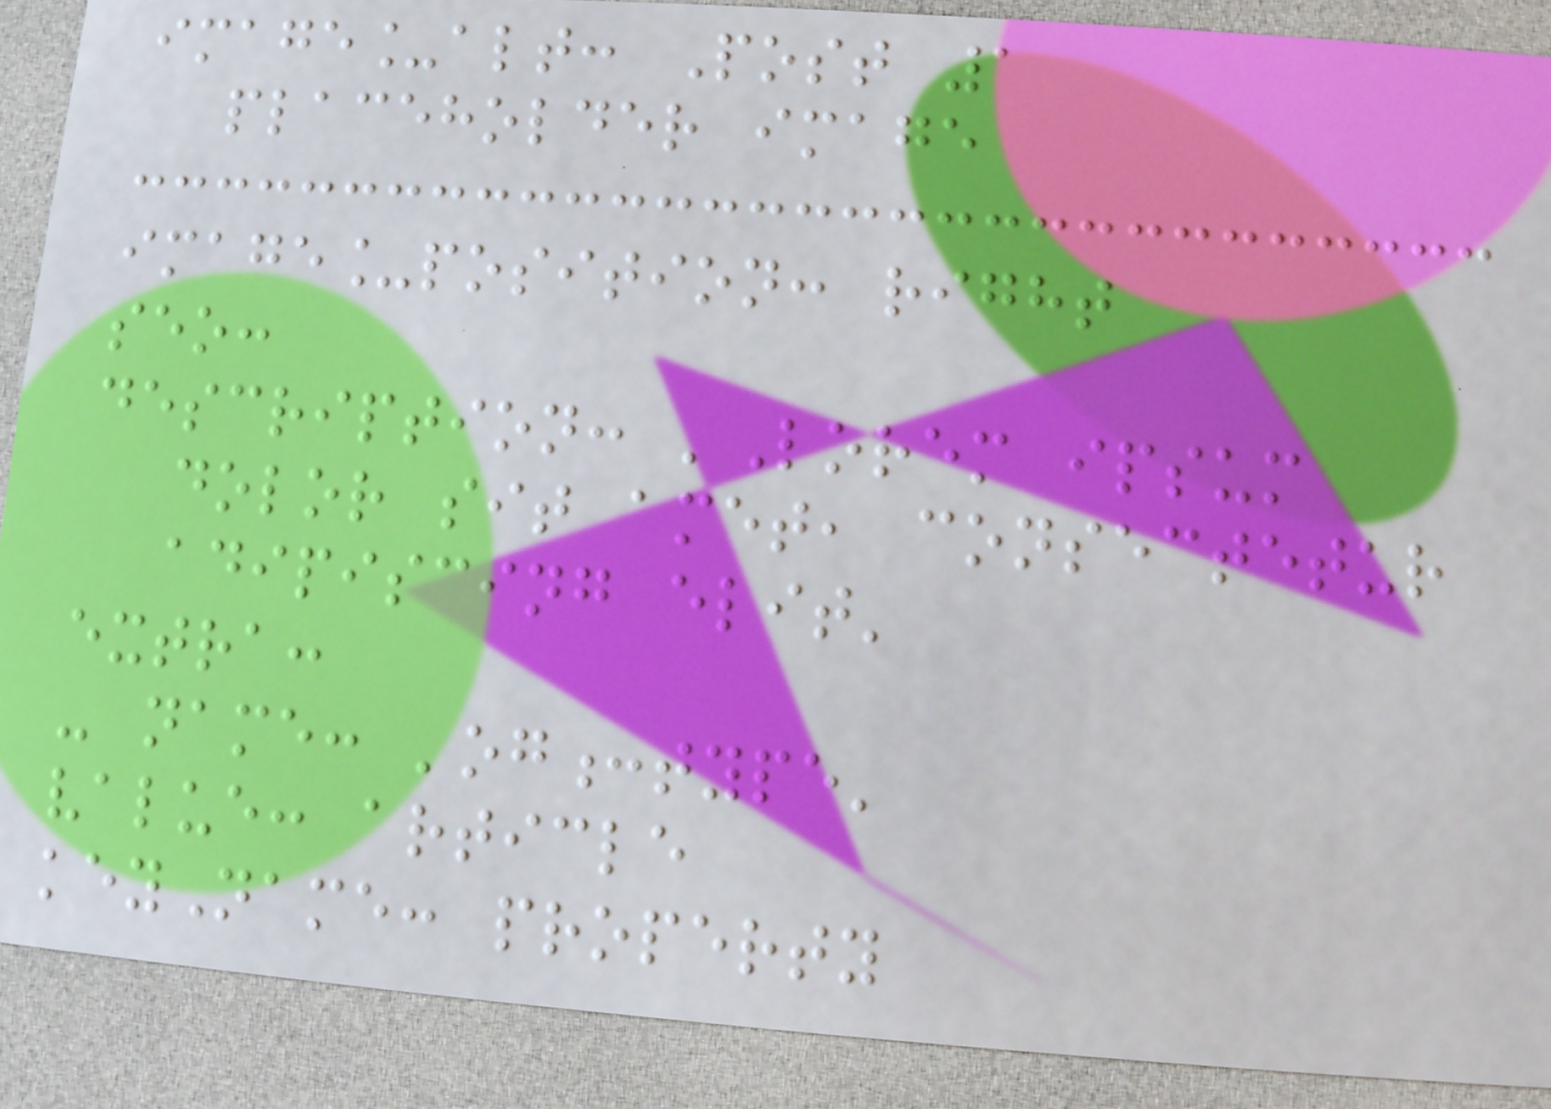image_alt: Post 1
placeholder image
image_position: right
seo:
description: 'Lorem ipsum
dolor sit amet, consectetur
adipiscing elit'
extra:
- name: 'og:type'
value: article
keyName: property
